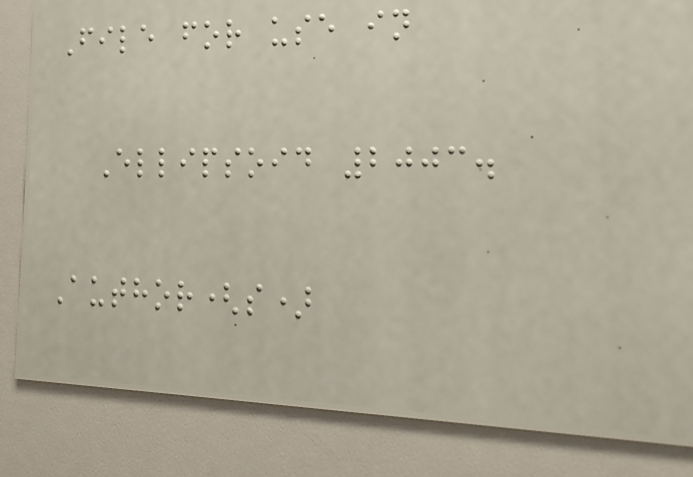File for use in
Ellipsoid 2003.
Author(s)
